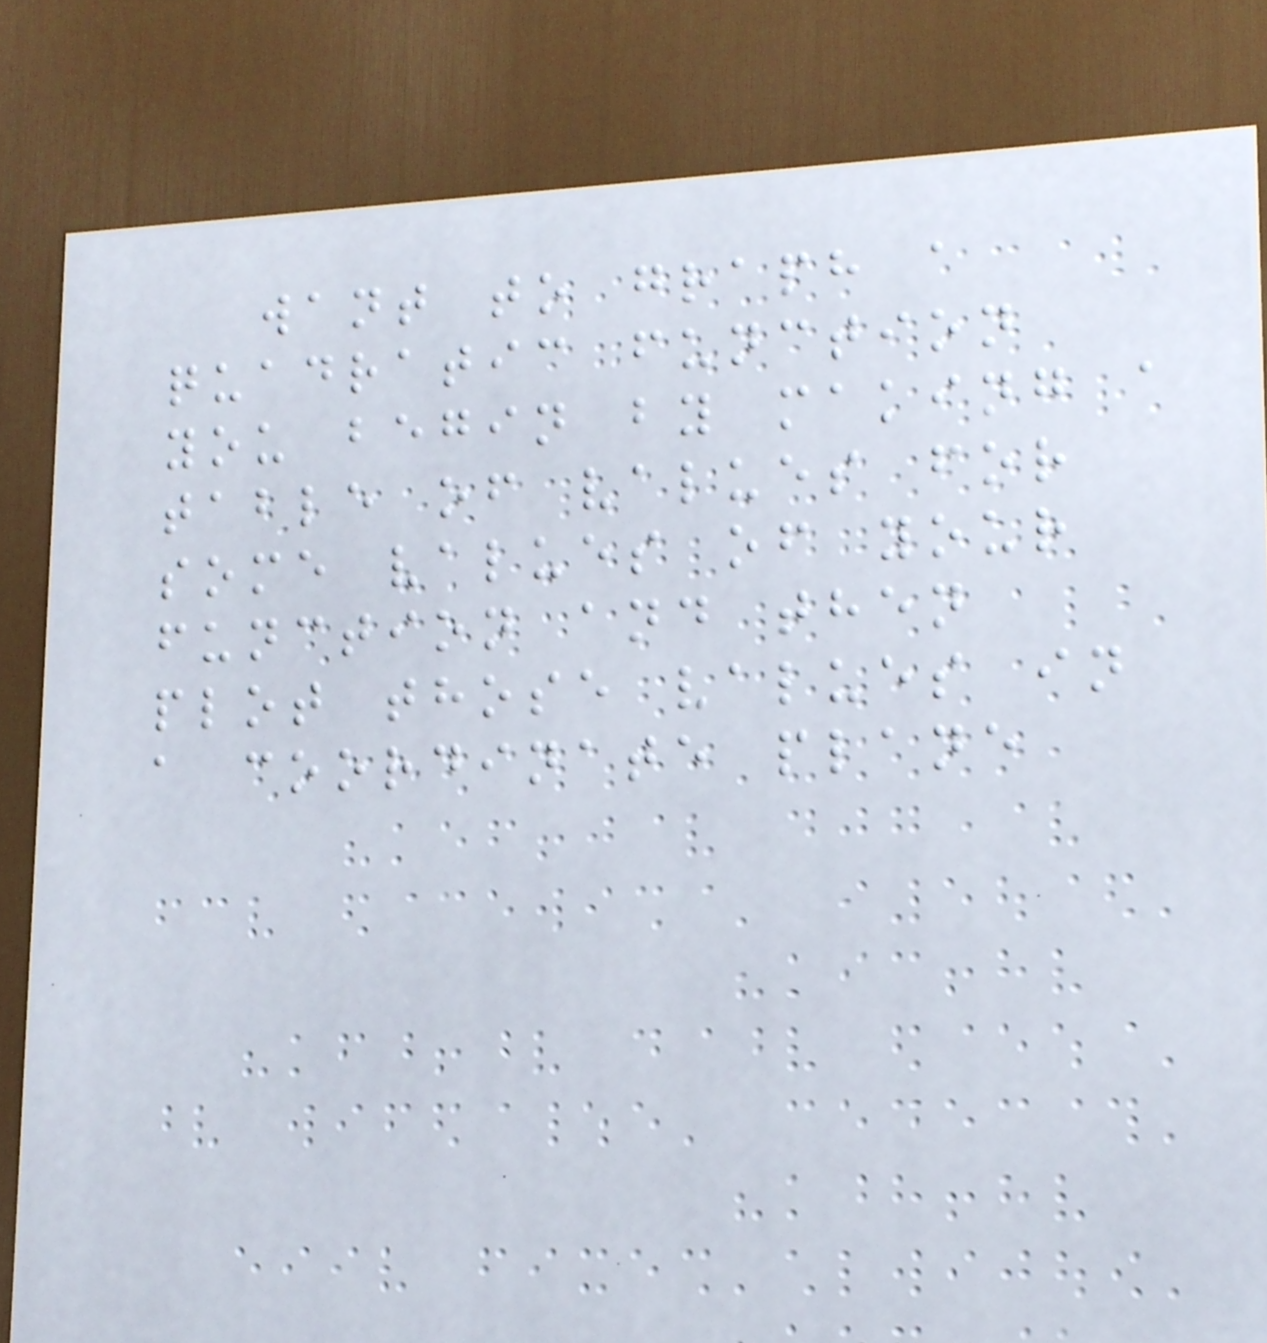want to graph a
quadratic function
you begin by making a
table of values for
some values of your
function and then
plot those values in
a coordinate plane
